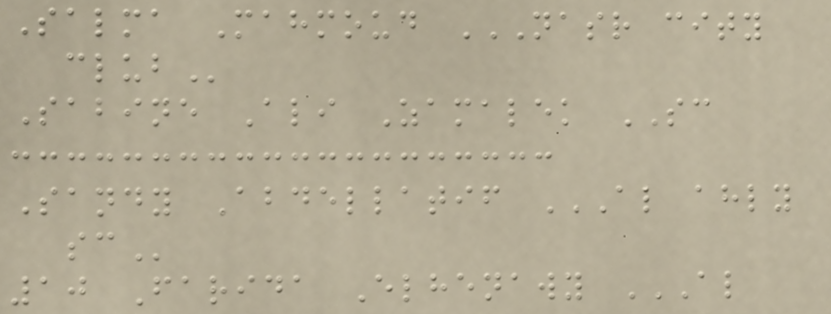Salma Mahmoud NASR CITY
CLUB
Sabine Ali Zamalek SC
Sandy Abdellatif AL AHLY
SC
10 Farida Elhenawy AL
